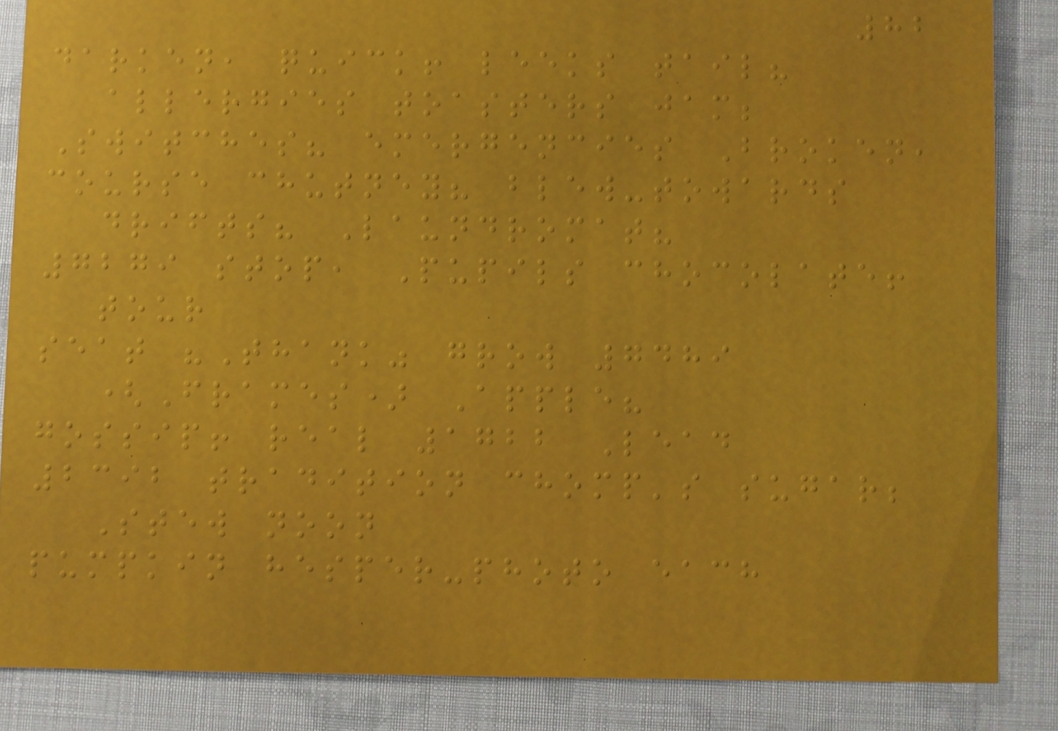82
darken, quick! leeks tail?
allergies toasters jam;
Switches? emergencies Broken,
course chutney? blew-towards
drifts? Laundromat?
7279 stop, Pupils chocolate!
tour
seat "Thank" grow 7489
(Frames) Apple?
gossip! real 1722 Lead
2392 tradition chomp's sugar;
Stew noon
pumpkin hesper-photo each
